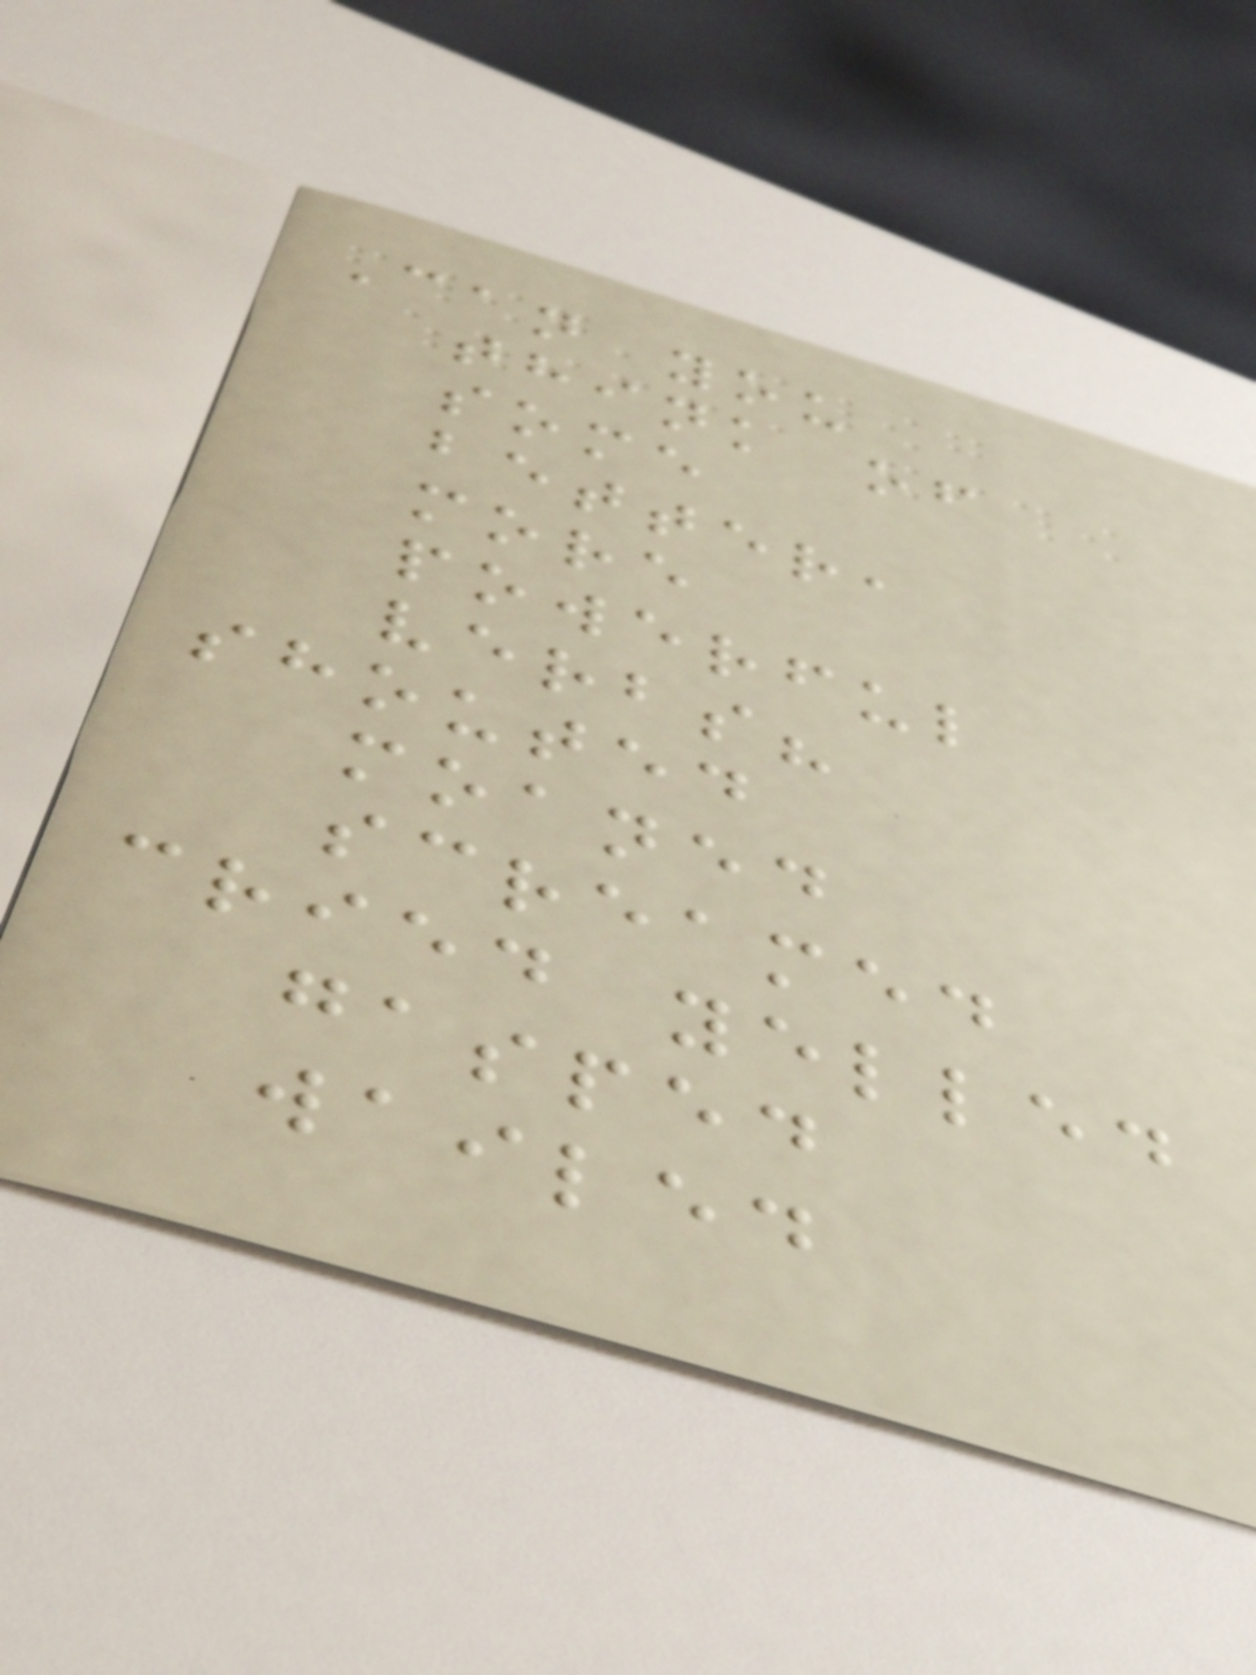Can you
think of
some
better,
more
powerful
verbs?
shouted
moaned
screamed
cried yelled
gasped
wailed
